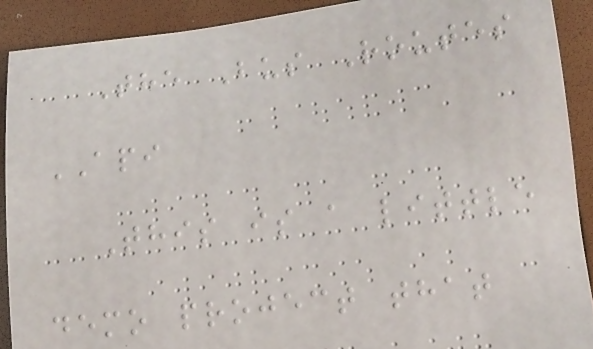The Bus Routes
API
This is a little
demo project that
